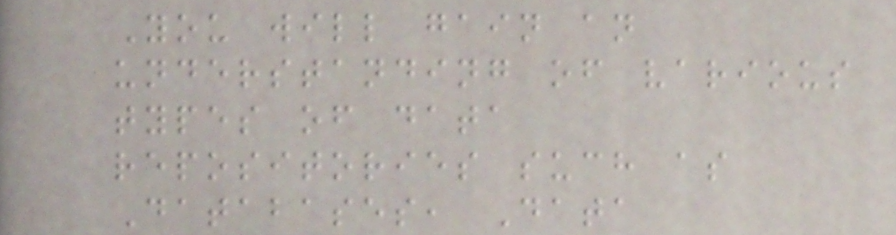You will gain an
understanding of various
types of data
repositories such as
Databases, Data
